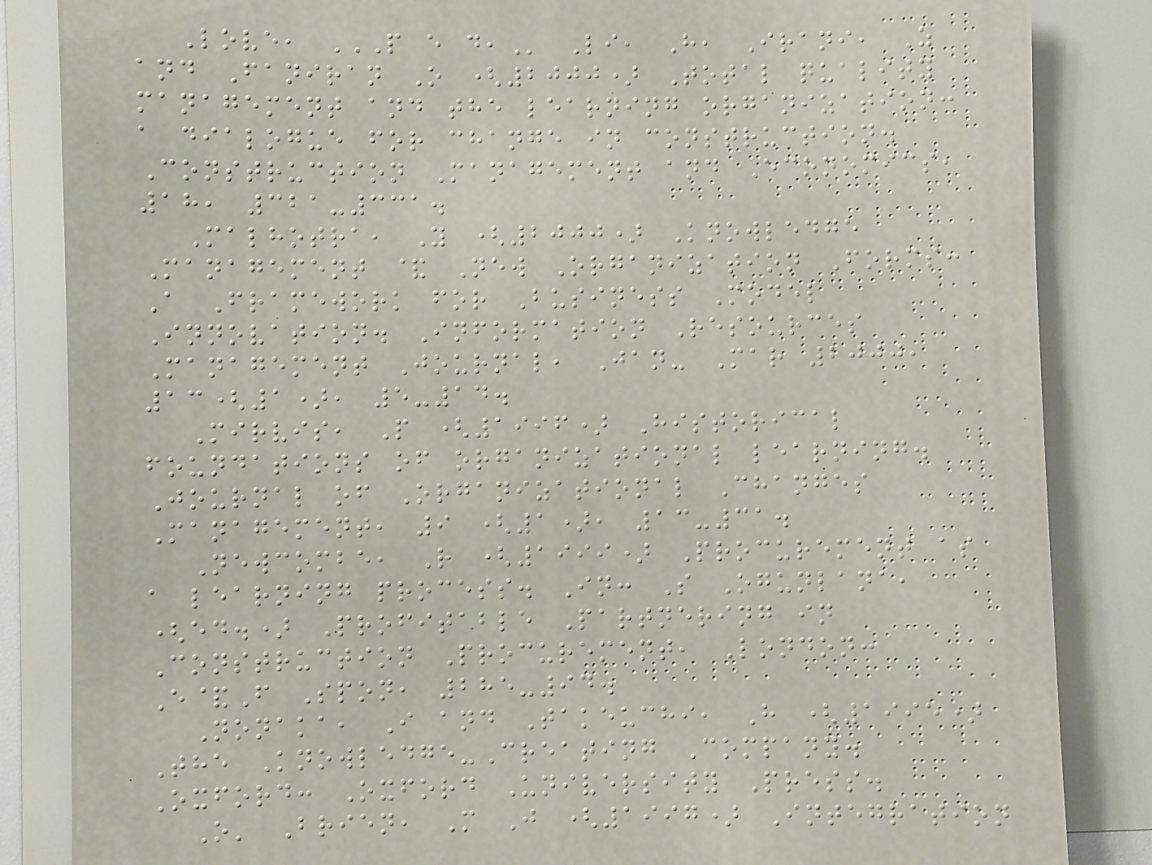Love, P E D, Li, H, Irani, Z
and Faniran O (2000) Total quality
management and the learning organization:
a dialogue for change in construction.
Construction Management and Economics,
18, 321-331.
Malhotra, Y (2000) Knowledge
Management & New Organization Forms:
A Framework for Business Model
Innovation. Information Resources
Management Journal, Jan- Mar 2000,
13(1), 5-14.
Mirvis, P (1996) Historical
foundations of organizational learning.
Journal of Organizational Changes
Management, 9 (1), 13-31.
Newcombe, R (1999) Procurement as
a learning process. In: S Ogunlana,
(ed.) Profitable Partnering in
Construction Procurement, London:
E&F Spon, 285-94.
Nonaka, I and Takeuchi, H (1995)
The Knowledge-Creating Company.
Oxford: Oxford University Press.
O' Brien, M J (1997) Integration
